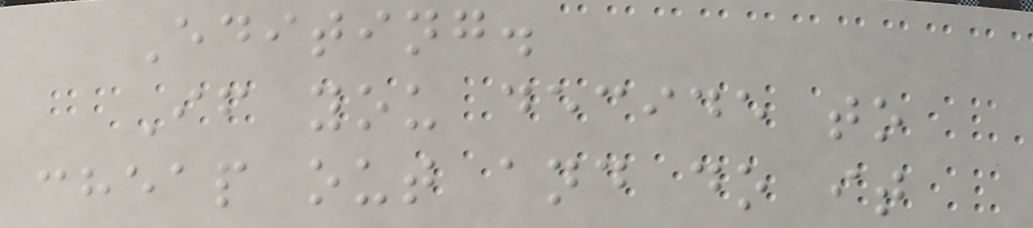Editing.
If you decide to
cheap out and do it
